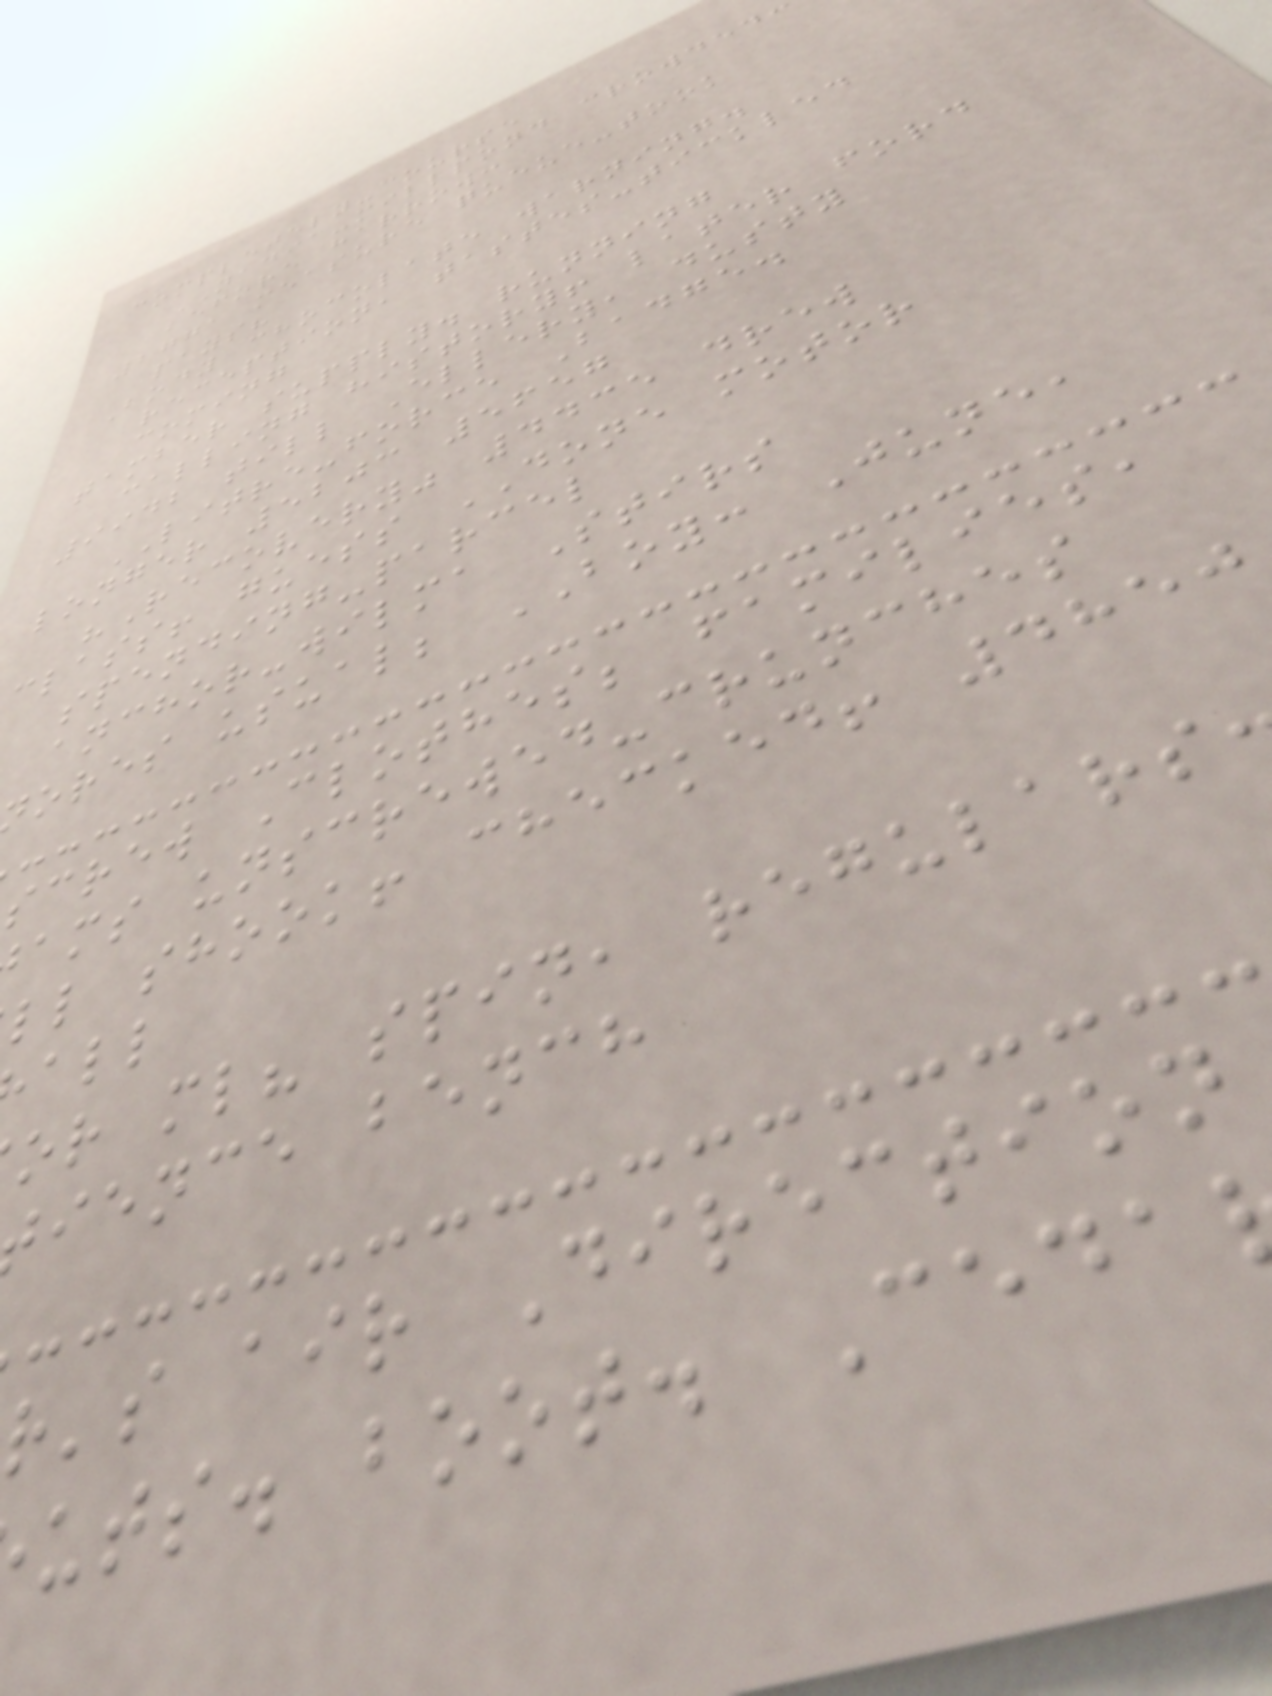completely-course
NADIA-millpond crowded
before harrow:
2771 measure queue-took
pays?
Body chocolate warning.
reception, tastes-tickled
coming
tamber supply. running
calling history! later ford
9942 till Ellery, dusty
LITRE-force Badge.
longer 5203 5657
"Recovery" 4435 drew
class! guess DONE motor
spending-parcel
anchor-wilma Stirs
ores usual; BOY: June,
screw Clothes; families,
ams unscrewed-crunches
ll shook! checked! 4850
or ml? spin, regulars
ience bench
r's air Direction
uts. boot. Ceda
